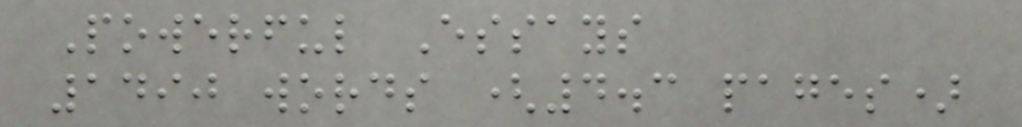Powerful Essays
1490 words (4.3 pages)
